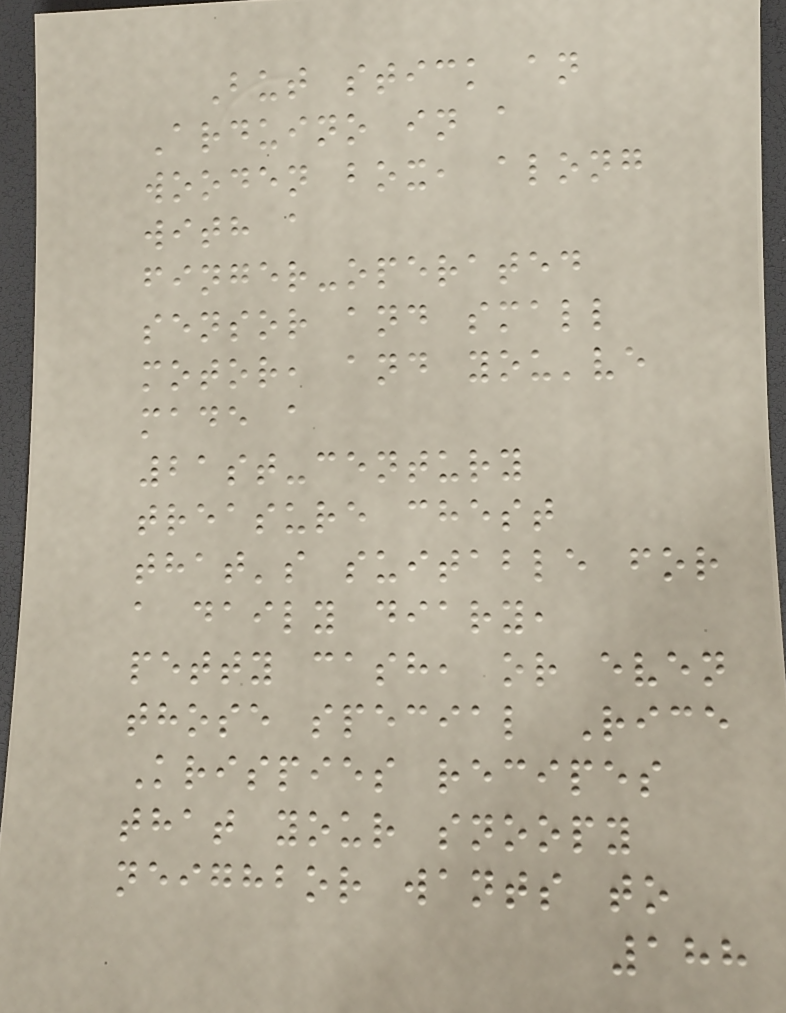But stick an
Arduino in a
wooden box, along
with a
finger-operated
sensor and small
motor, and you've
made a
21st-century
treasure chest
that's suitable for
a daily diary,
petty cash, or even
those special Rice
Krispies recipes
that your snoopy
neighbor wants to
188
